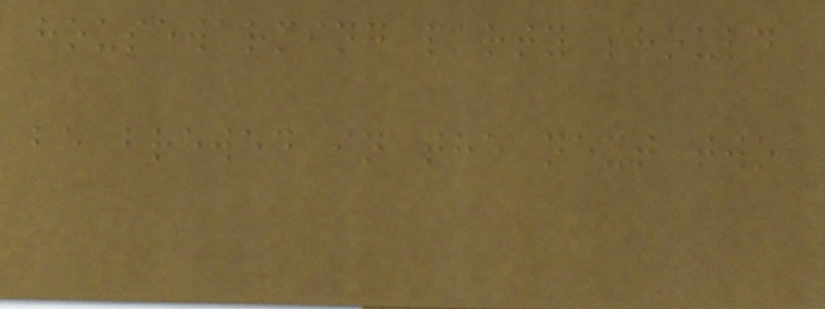housewarming party should
be brewed in the next two
